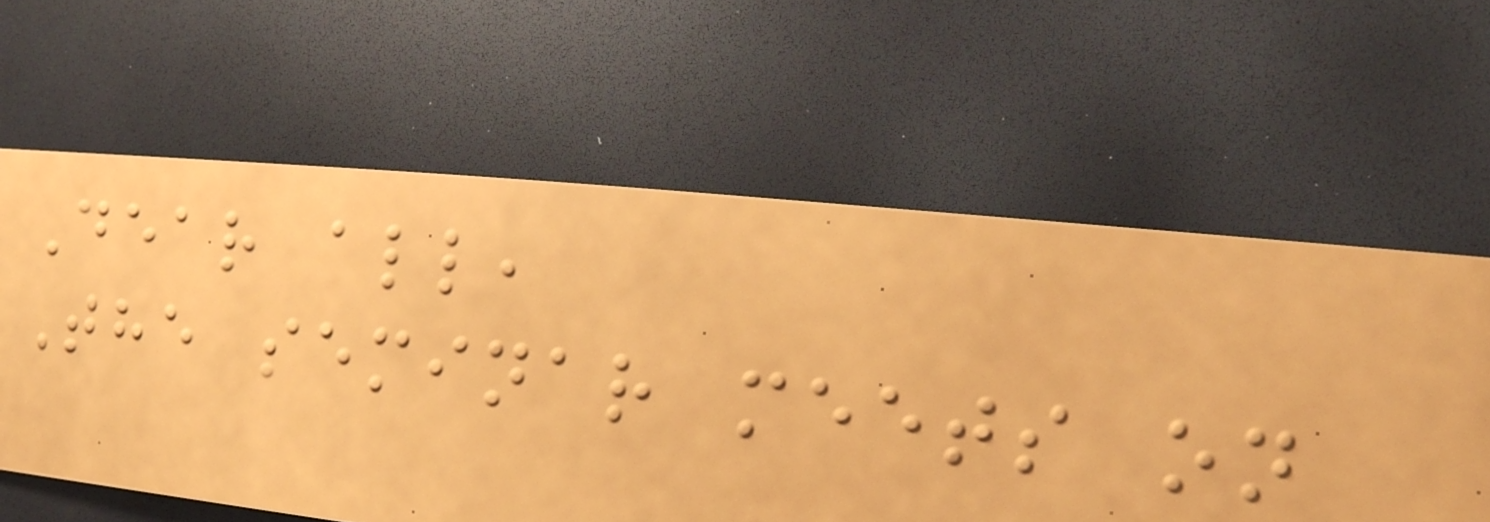Dear all,
The seminar meets on
